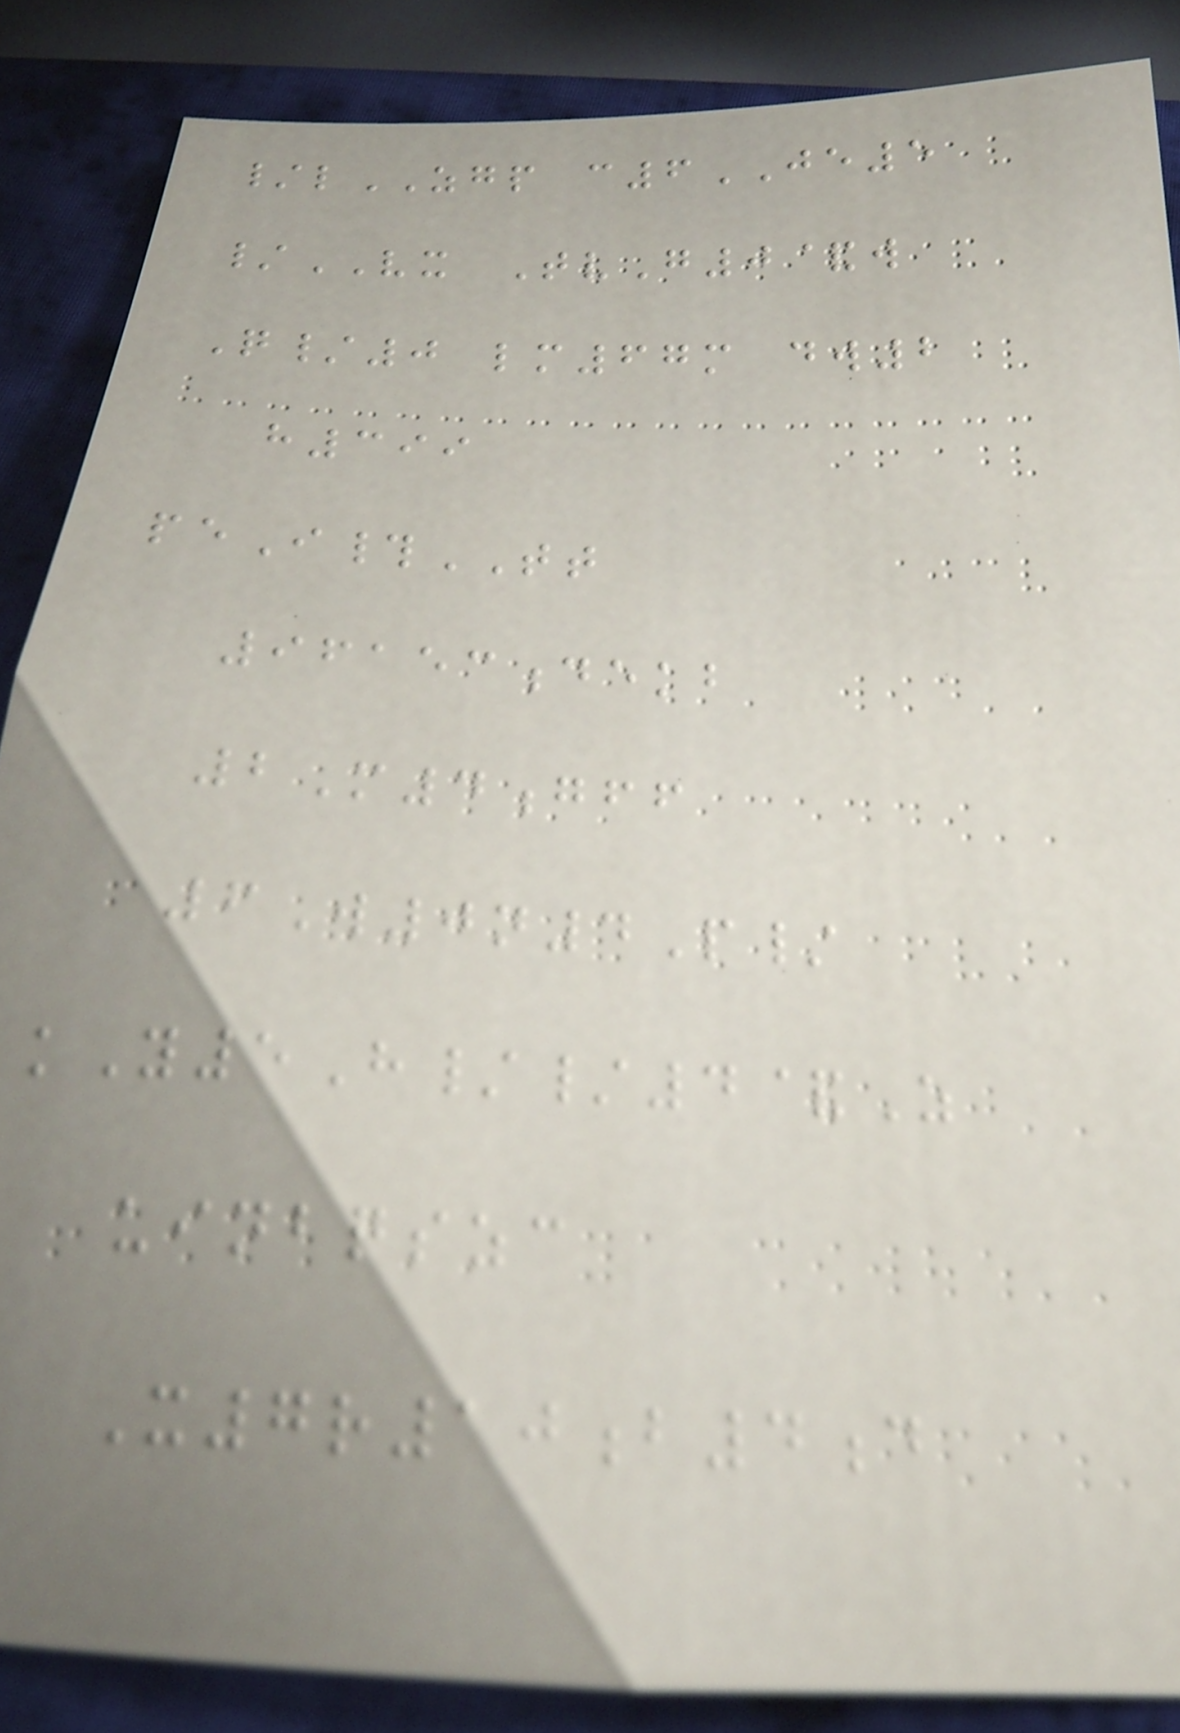/lZGP c6JE5
/VX TvG0&w
Q/0 lm67m dw2
h399
peI#TT
96153dekb
2M4gff
6W0n4P/
kY5H//4&Z
uinbqszc
X7r10b4d
